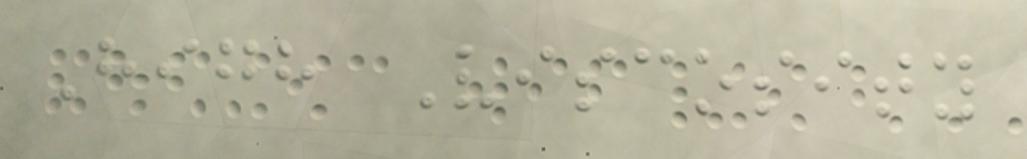High Viscosity
